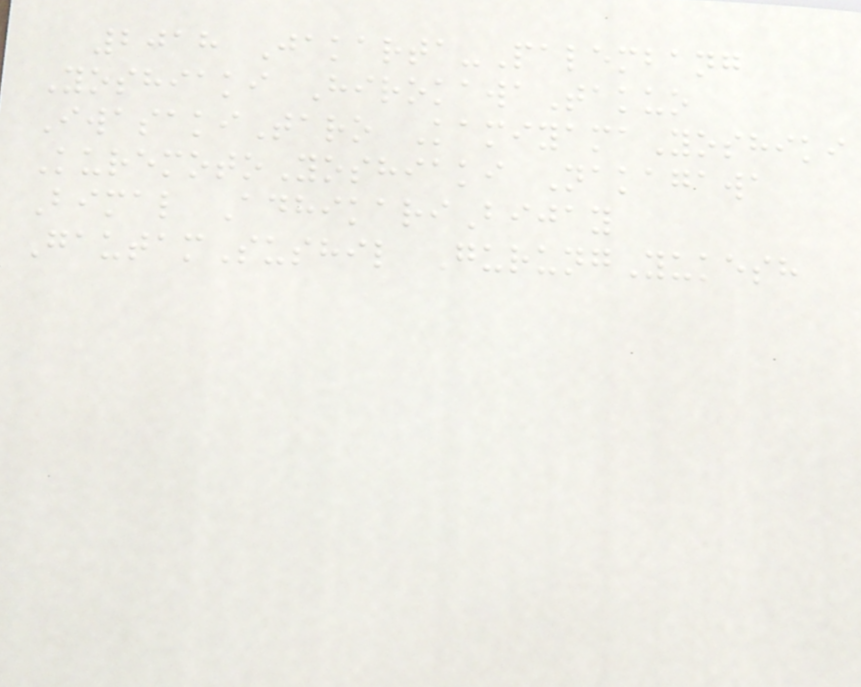2018 Jakarta-Palembang
Yoshiaki HirokawaTakuo
IwasakiTaro KamiyamaYoshiki
KuremotoYoshiaki Nakagawa
Bimal AdhikariBijay
GautamSushil GurungYukesh
